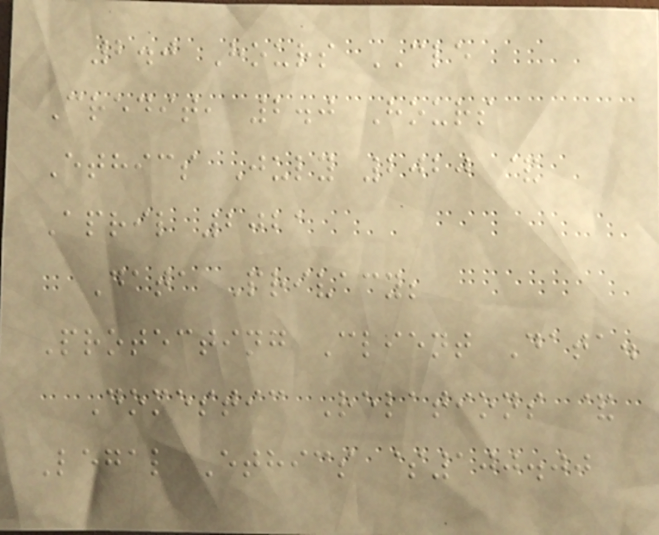2.0 Hours CLE
Credit, 2.0 Hours
Ethics July 2020 &
April 2021
Data Privacy;
Protecting Client Data.
Domestic Relations &
Legal Ethics $100.00
